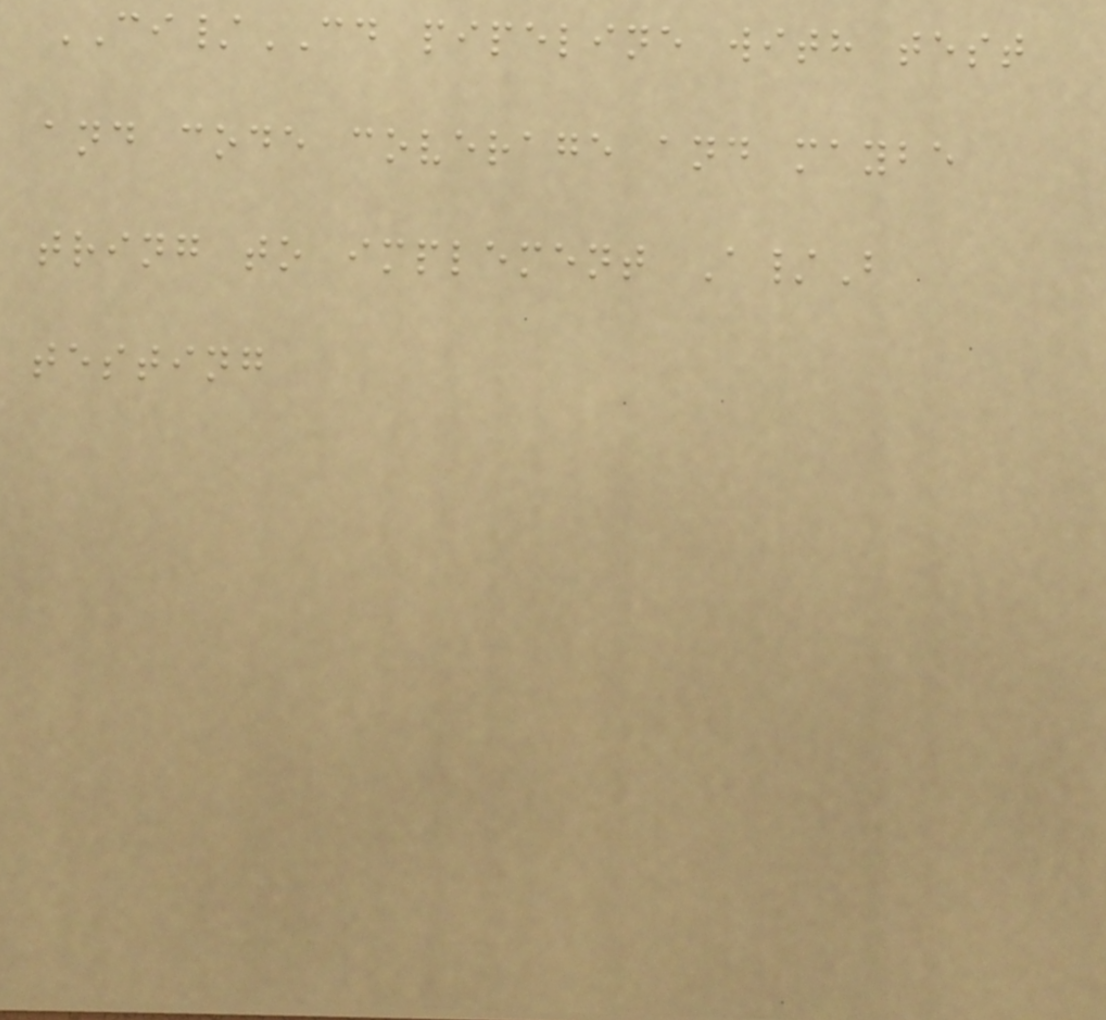CI/CD pipeline with test
and code coverage and maybe
tring to implement A/B
testing
